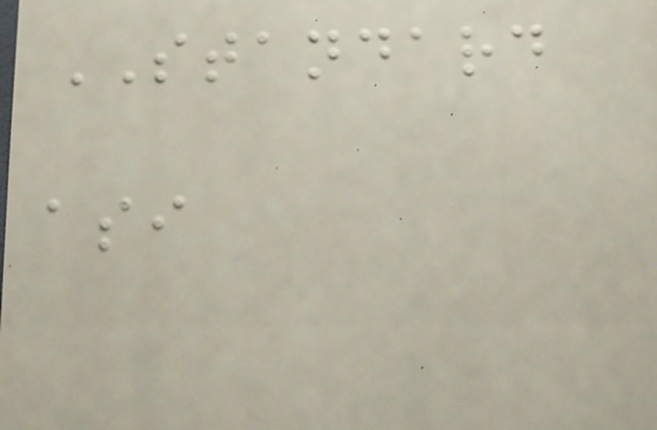STANDARD
asi
